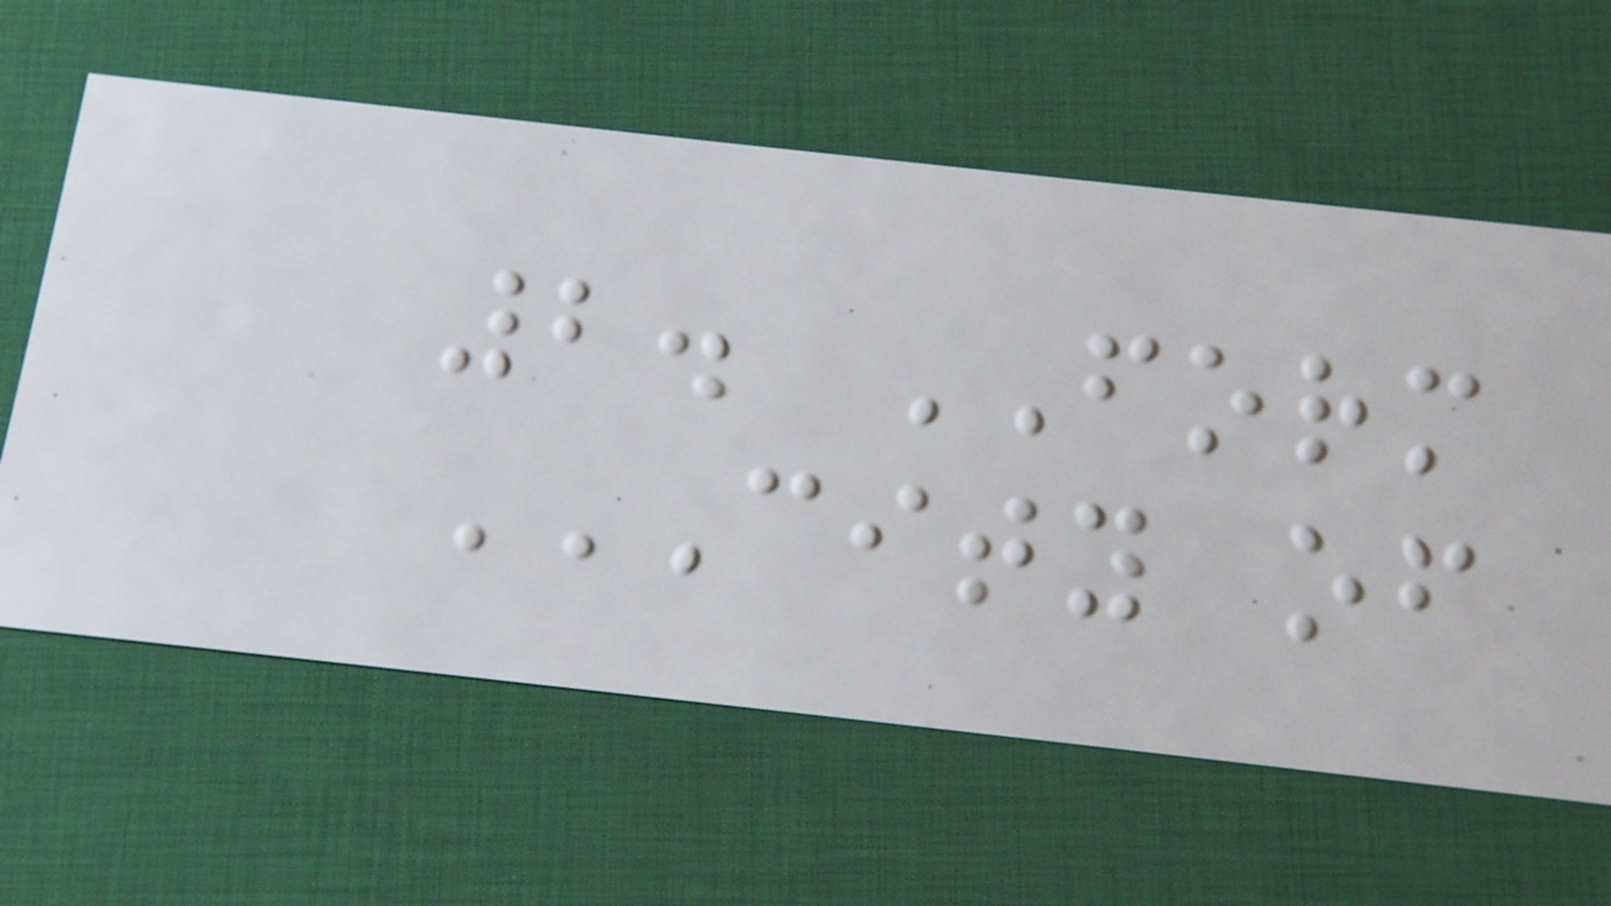2. FORM
CITY OF
